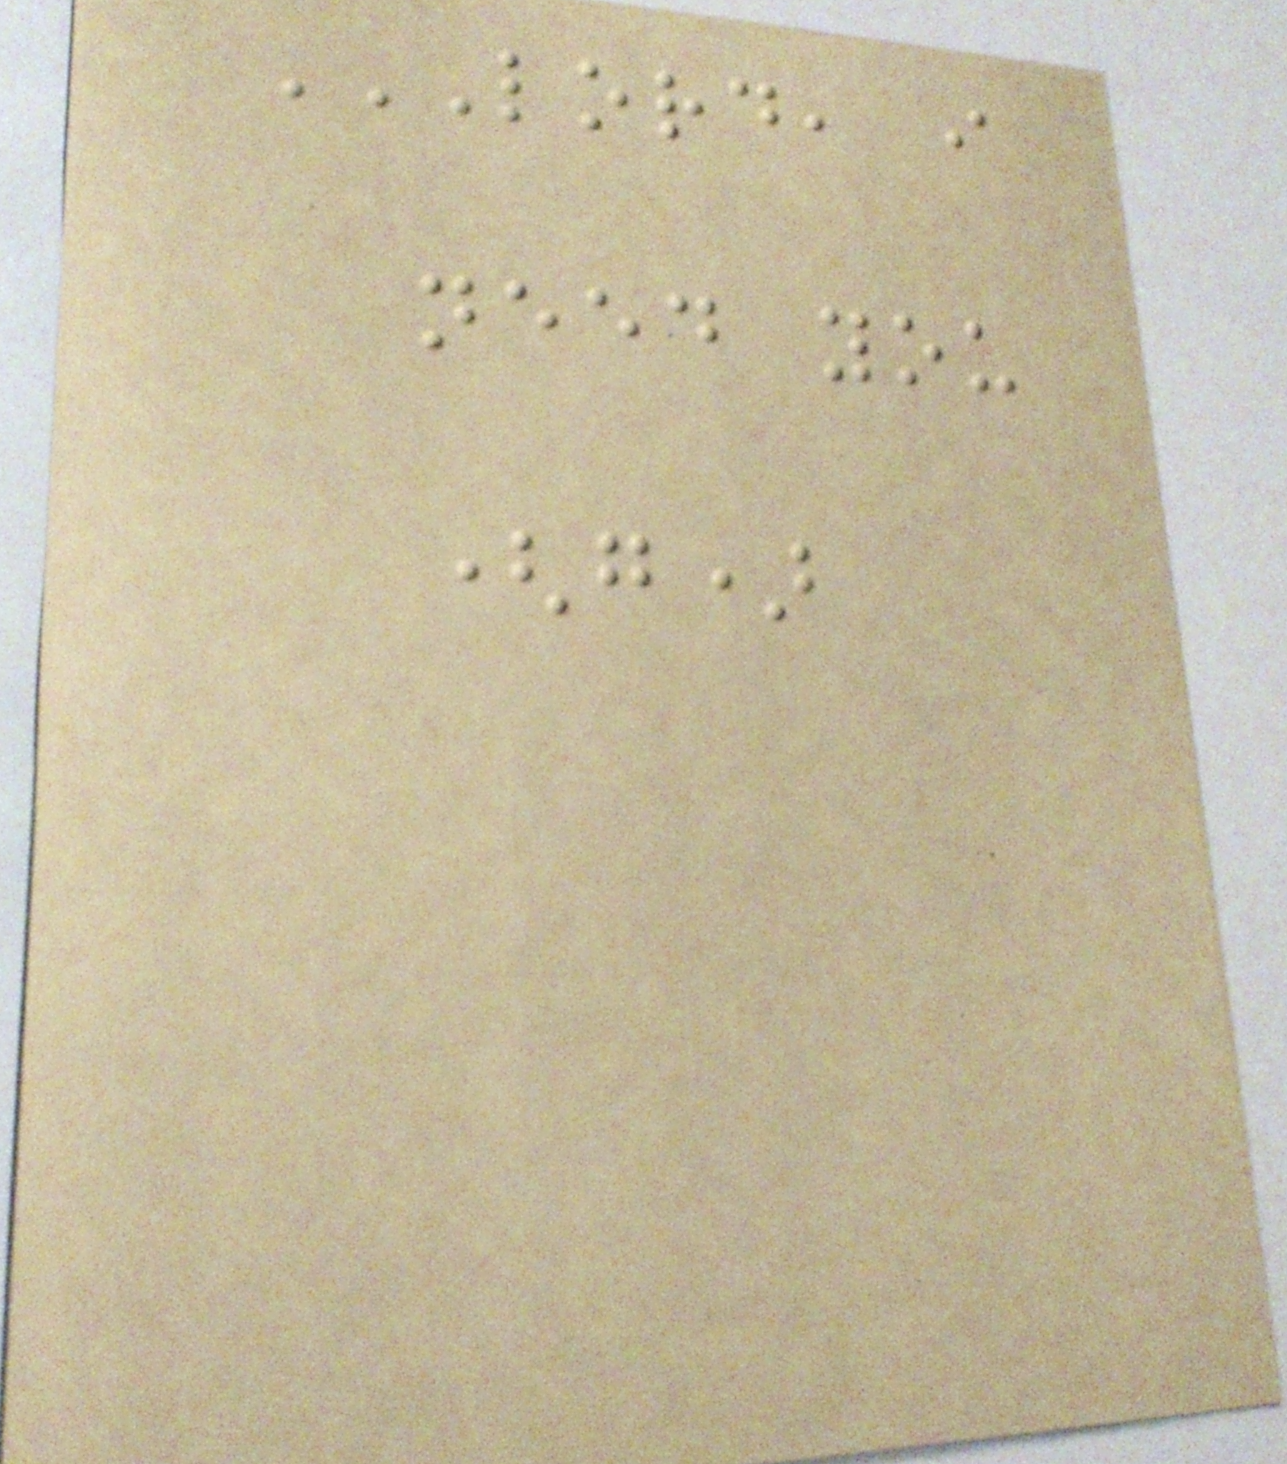LORD, I
NEED YOU
(G)
